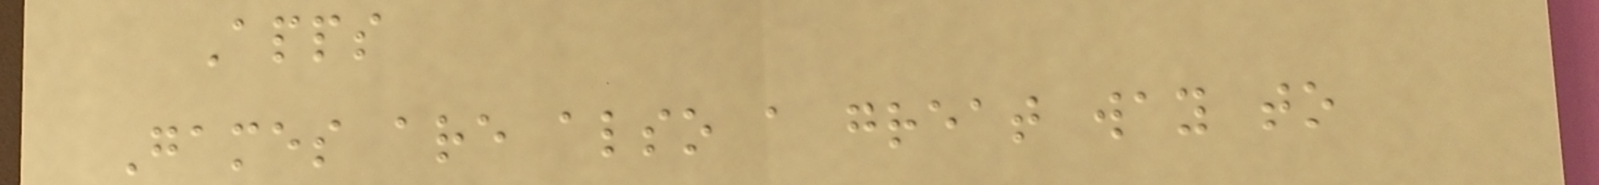Apps
Games are also a great way to
